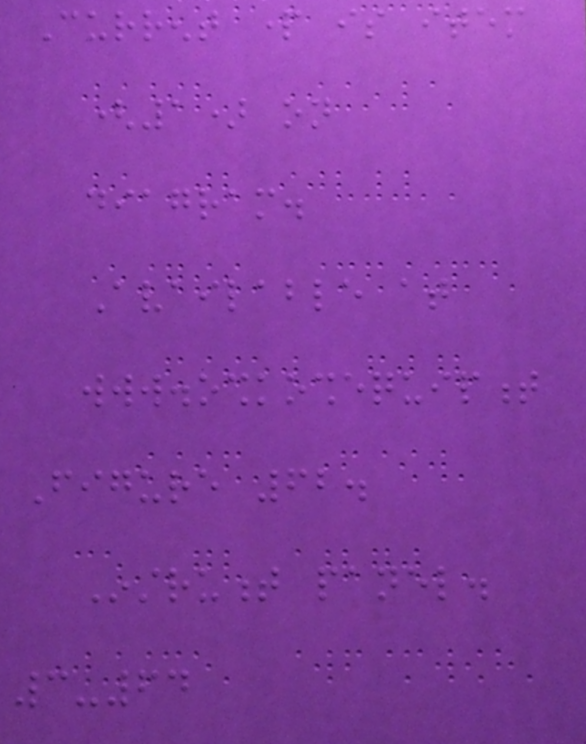Current part is item
(1) on
diagram.
Available at
www.oshkoshequipment
Figure 62.
Instrument panel.
3-64
